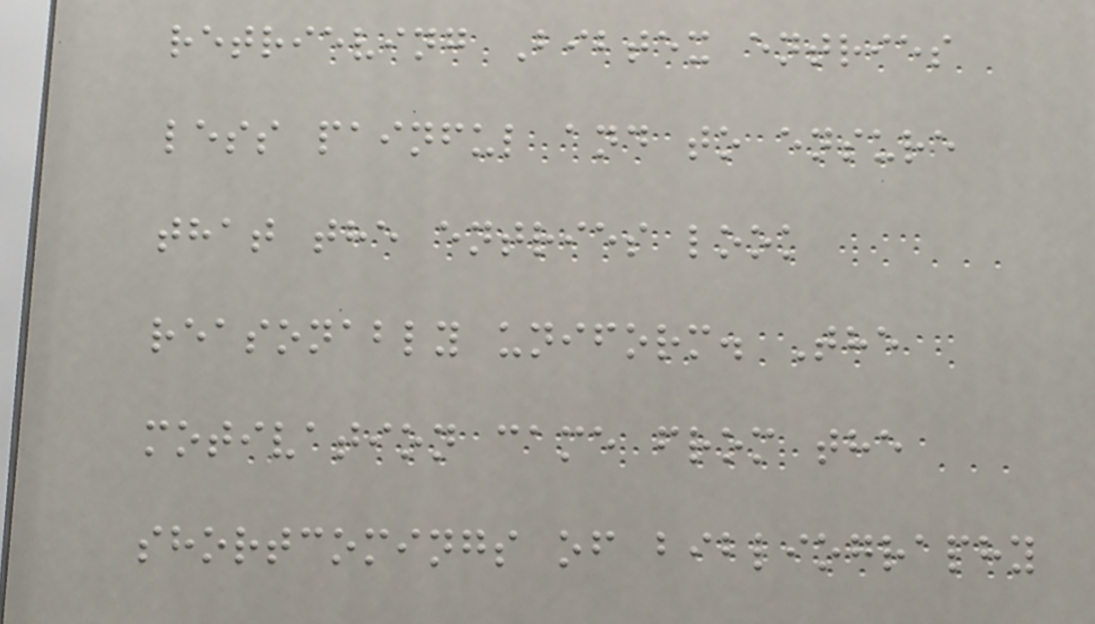retrieving Bibtex entries
less painful and to ensure
that the entries look
reasonably uniform. The
motivation came from the
shortcomings of bibliography
